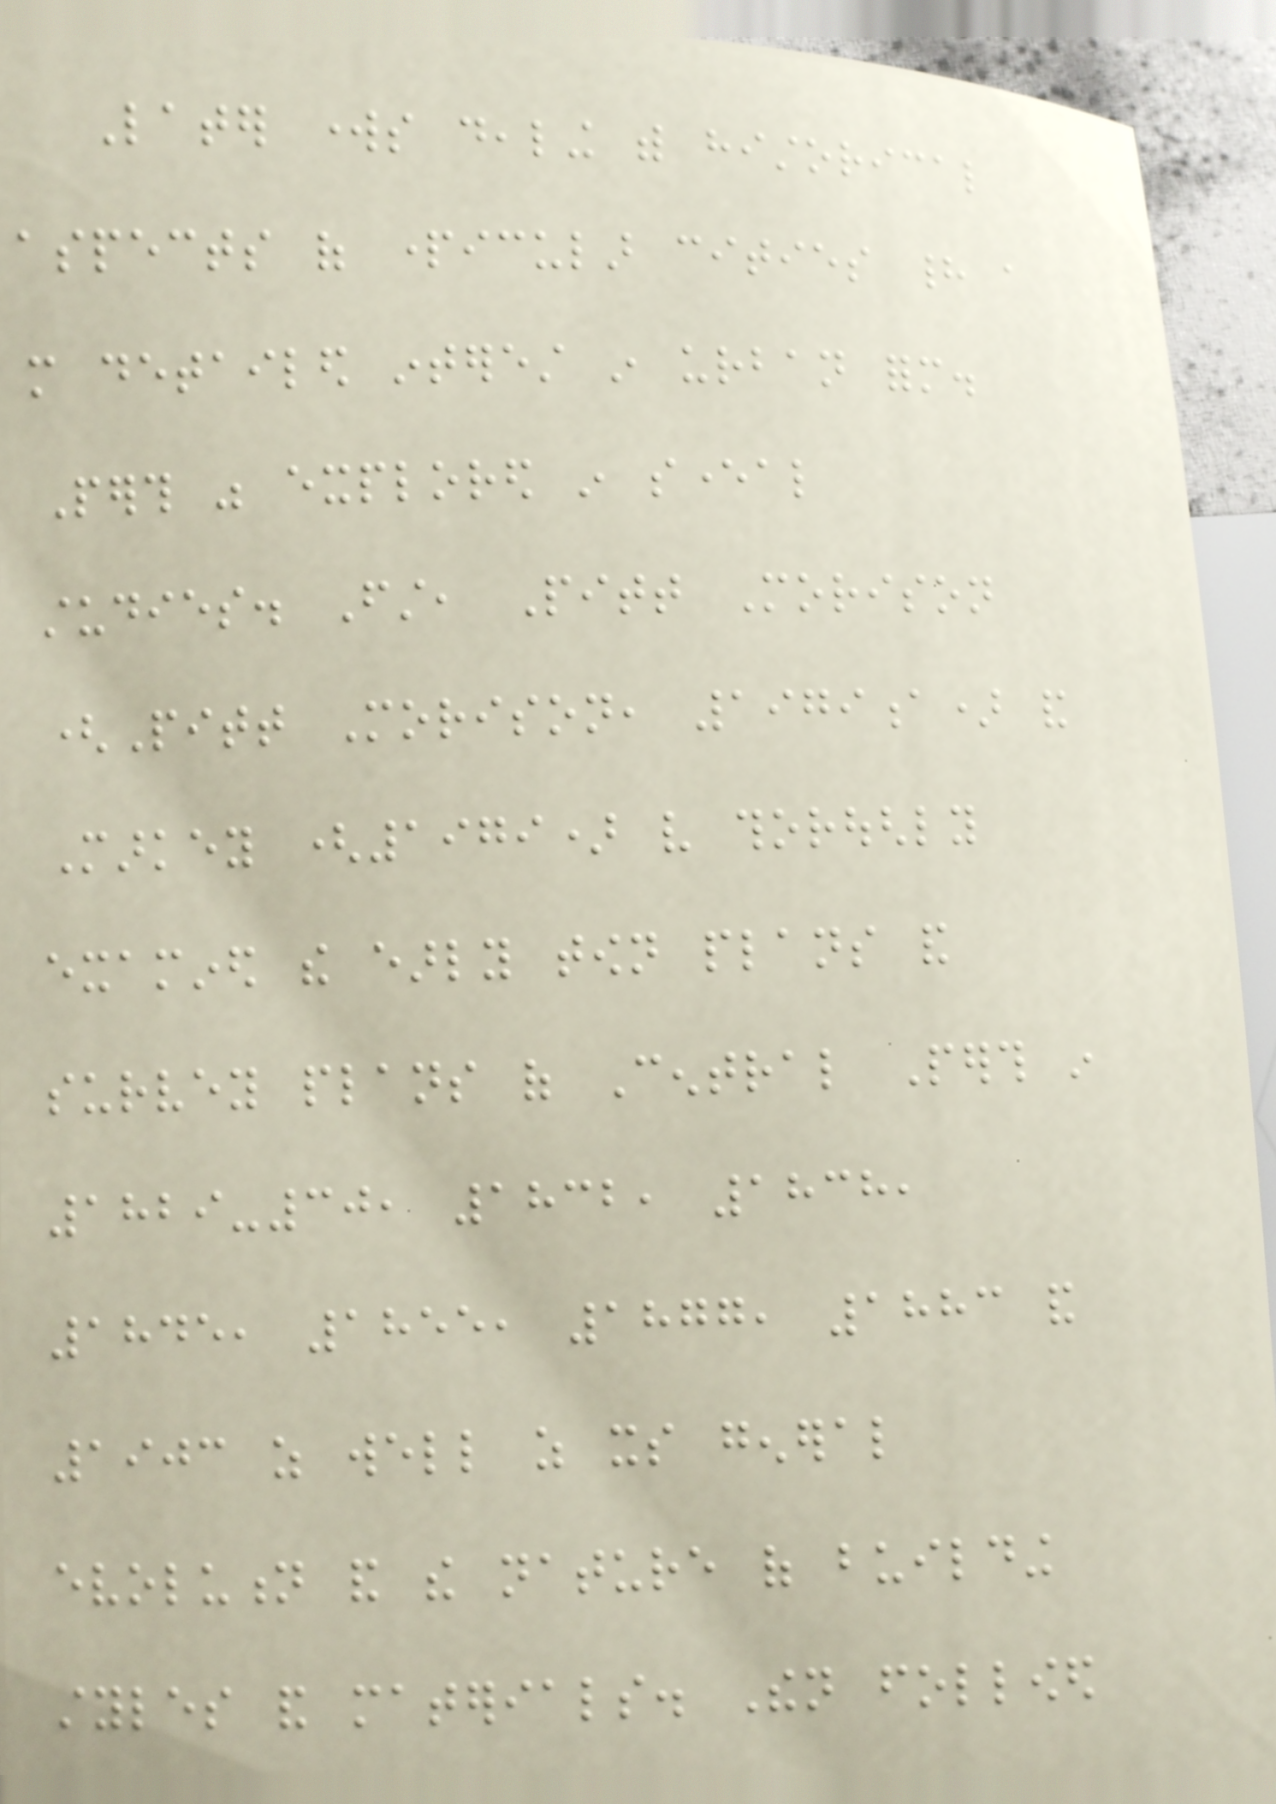Later works dealing with historical
aspects of particular cities had a
more detailed interest in urban form.
Perth was explored in several
studies. First, Pitt Morison
(Pitt Morison, 1979a) and
Markey (1979) very thoroughly
examined the early town plans and
survey plans of Central Perth in
1829-30, 1832, 1838,
1845, 1855, 1877, 1883 and
1903 as well as its general
evolution and the nature of building
styles and materials. Then followed
